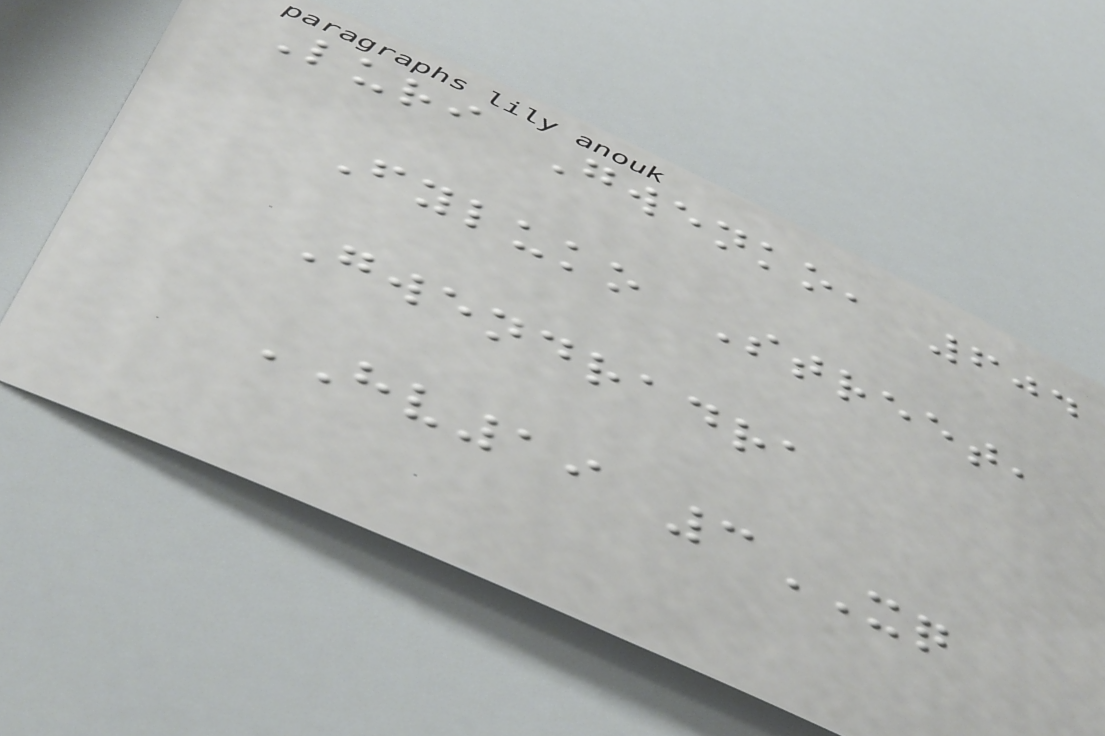Luri Gwenko, 604
Fyluko Street,
Gwendradra
HV19 3XQ
